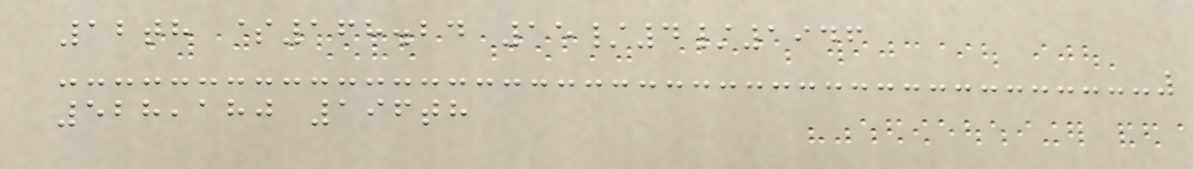12th $168.24 15/4/1946
528,180 196th
